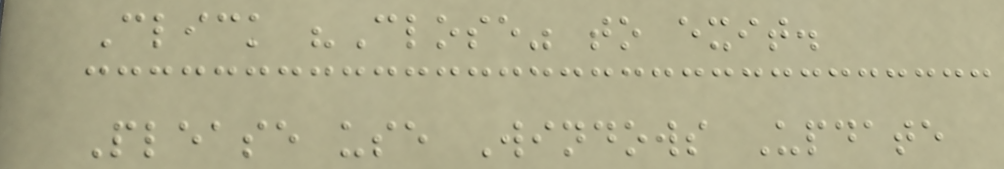Click "Close" to exit.
Please use Windows Update
